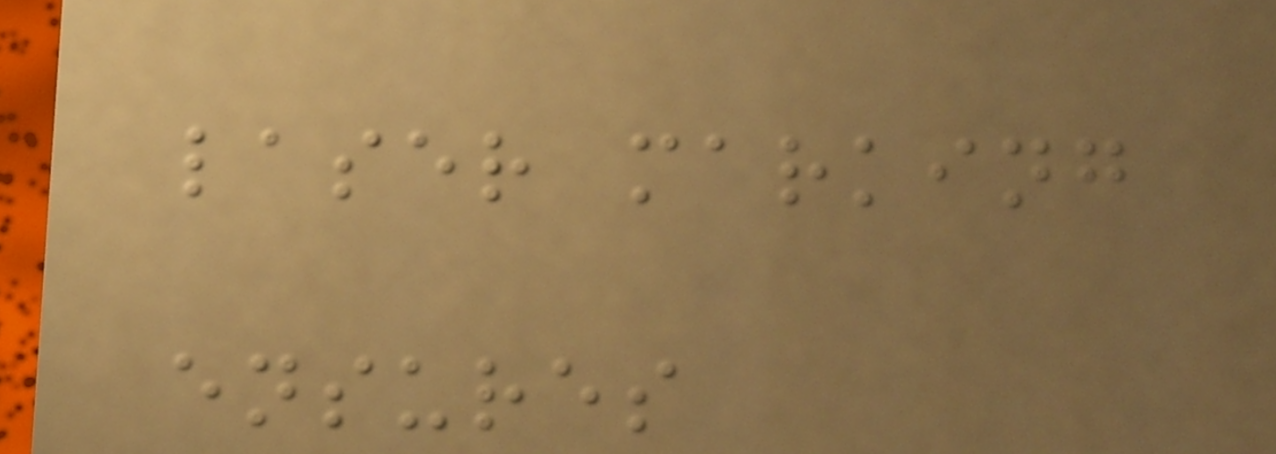laser marking
ensures
